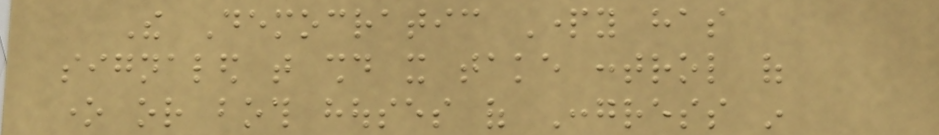The Democratic Party has
signaled that should it take control of
one or both houses of Congress in
